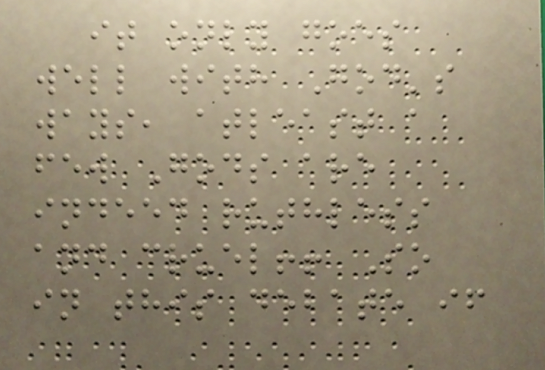it only goes
well with God's
ways, atleast a
few Gods are
indeed ruthless
and cruel!! So
in this debate if
